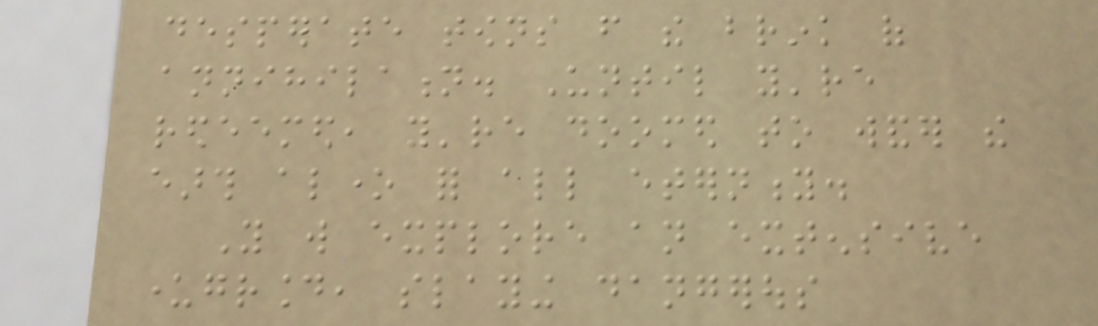desperate towns from the brink of
annihilation. Until you're
redeemed, you're doomed to wander the
earth alone for all eternity.
You will explore an extensive
underground, slaying dangerous
